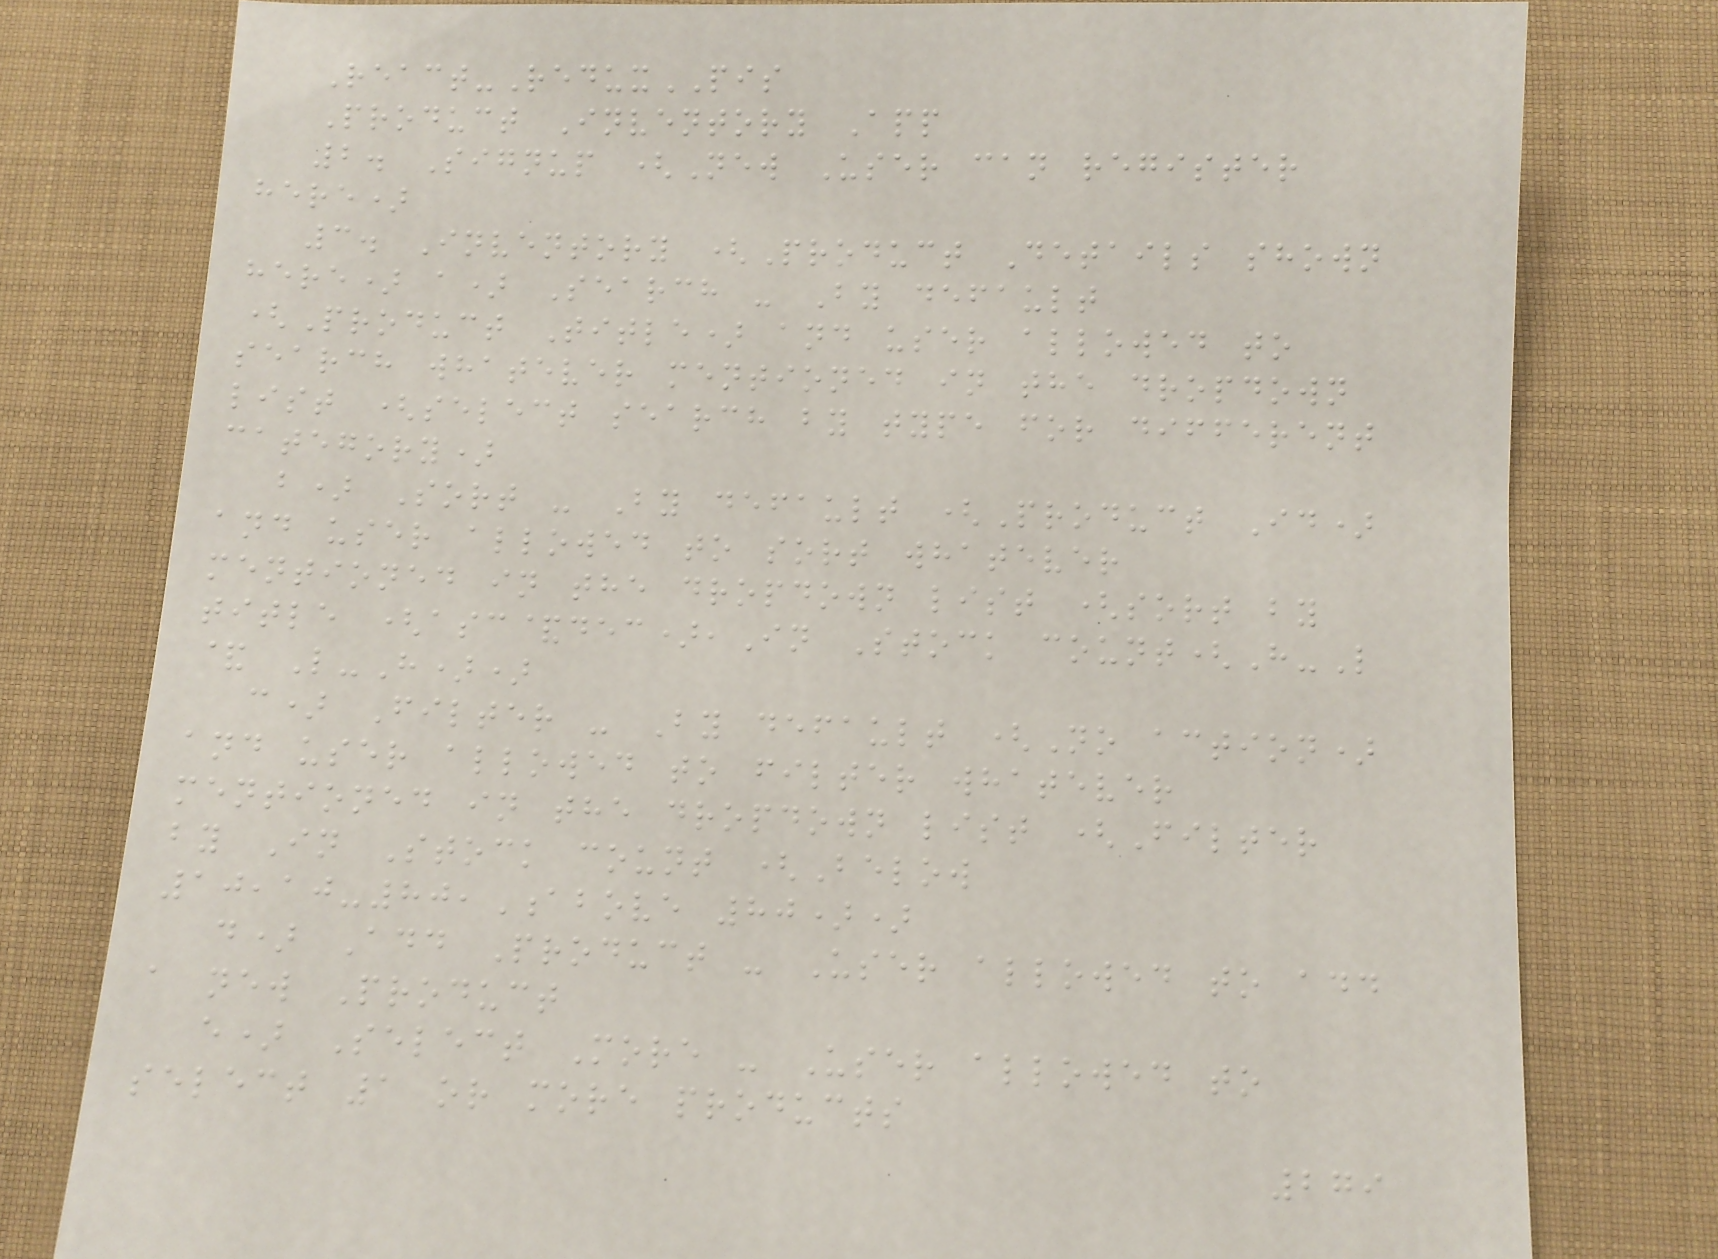React-ReduxPIS
Product Inventory App
2. Signup (New User can register
here)
3. Inventory (Product Details shown
here) a) Search - By default
(Product Title) and user allowed to
search whatever mentioned in the dropdown
list (select search by type for different
category)
b) Sort - By default (Product Id)
and user allowed to sort whatever
mentioned in the dropdown list (sort by
title (asc&dec),In Stock count(H-L
& L-H))
c) Filter - By default (No action)
and user allowed to filter whatever
mentioned in the dropdown list (Filter
by In Stock count (Below
10,10-80,Above 80))
d) Add Product - User allowed to add
a new Product
e) Select More - User allowed to
select 1 or more products
279
